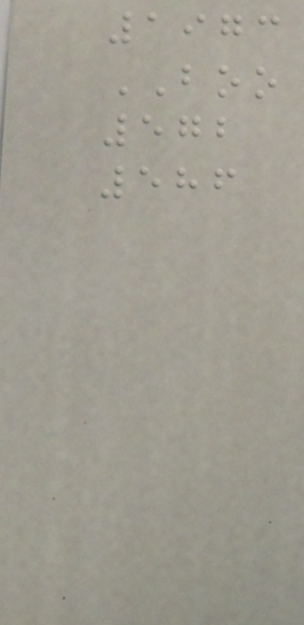1973
BOO
572
586
